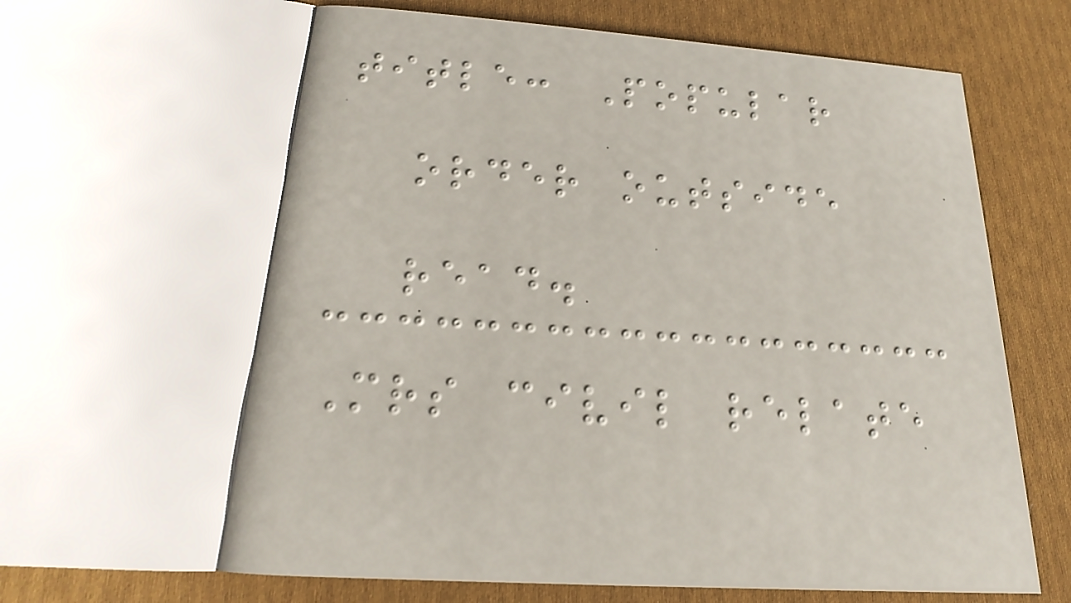title: Popular
order outside
read.
Mrs civil relate
